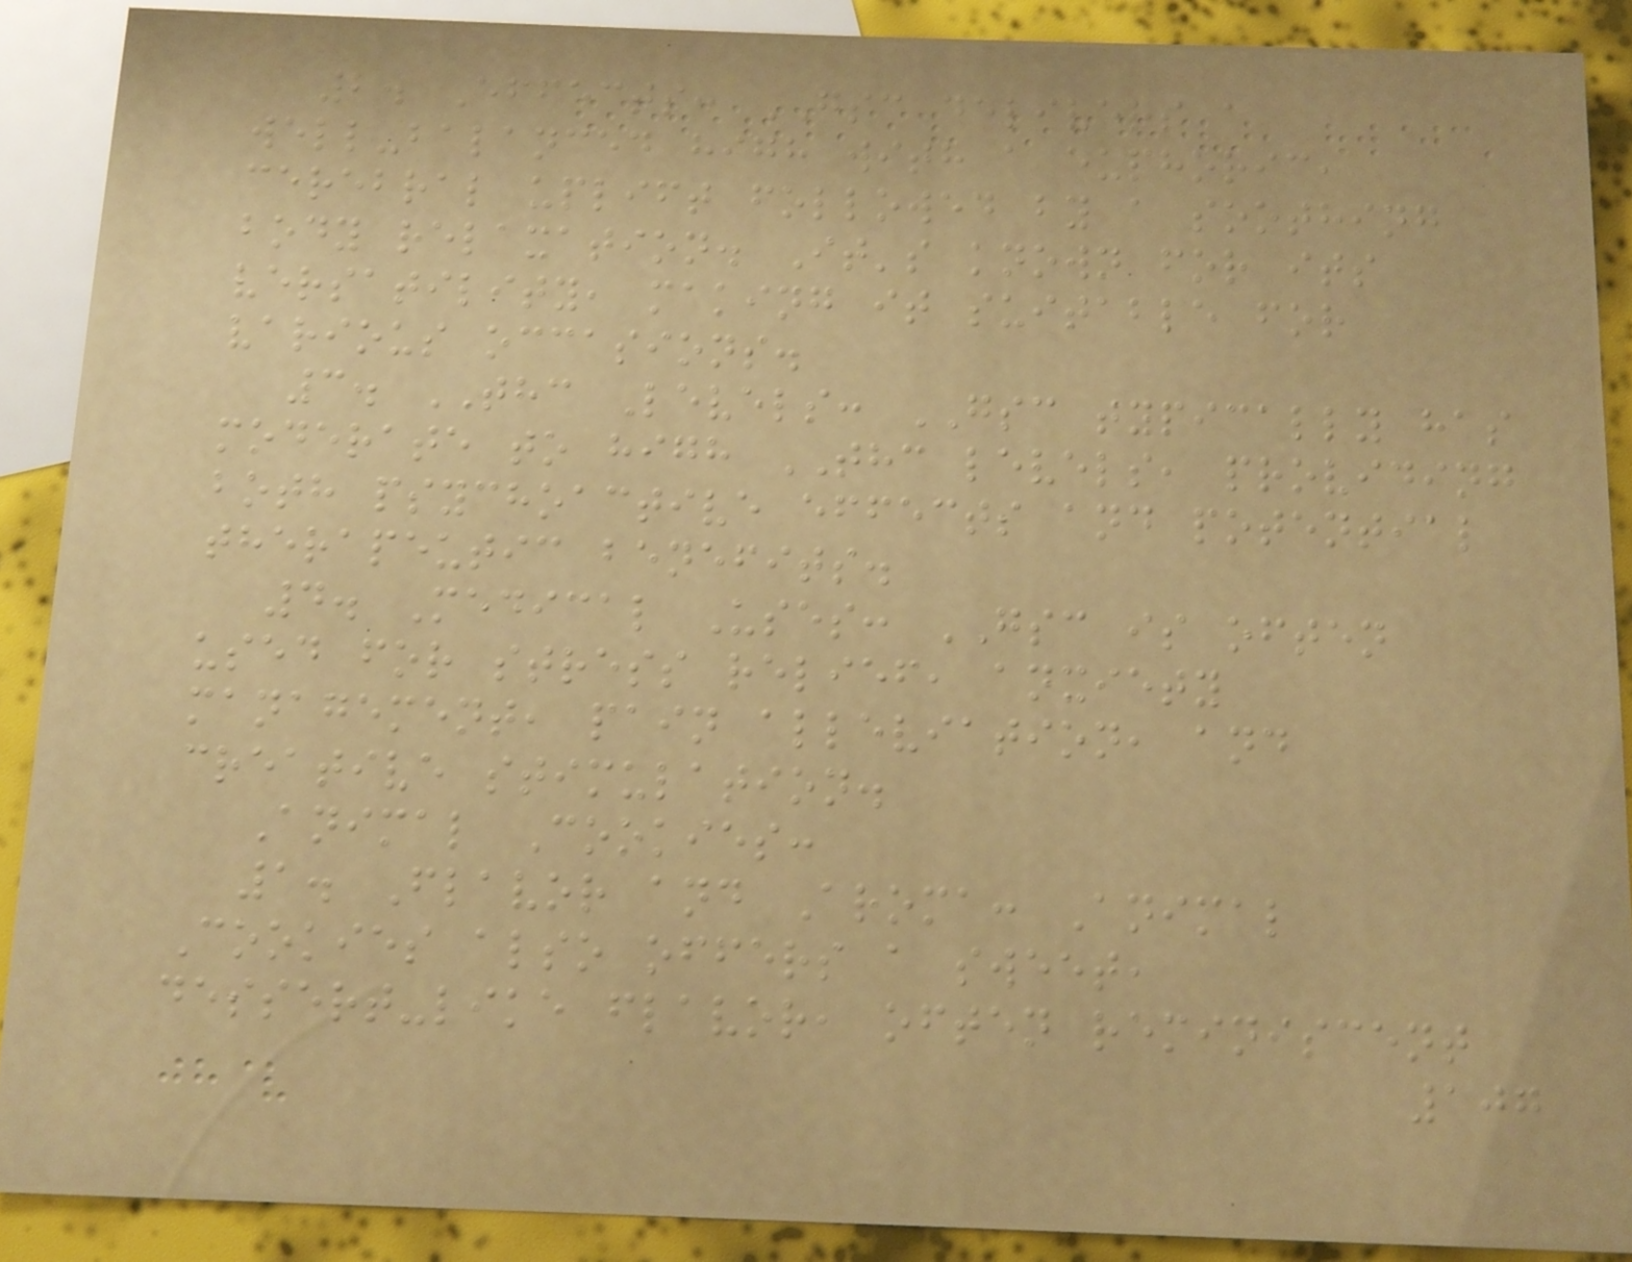2. Effects: GSC delivers a
well-balanced high with a euphoric,
cerebral uplift followed by a soothing
body relaxation. It's known for its
versatility, making it suitable for
various occasions.
3. THC Levels: GSC typically has
moderate to high THC levels, providing
both psychoactive effects and potential
therapeutic benefits.
4. Medical Uses: GSC is often
used for stress relief, anxiety
management, pain alleviation, and
creative stimulation.
Animal Cookies:
1. Flavor and Aroma: Animal
Cookies also offers a sweet,
dessert-like flavor, often reminiscent
107
